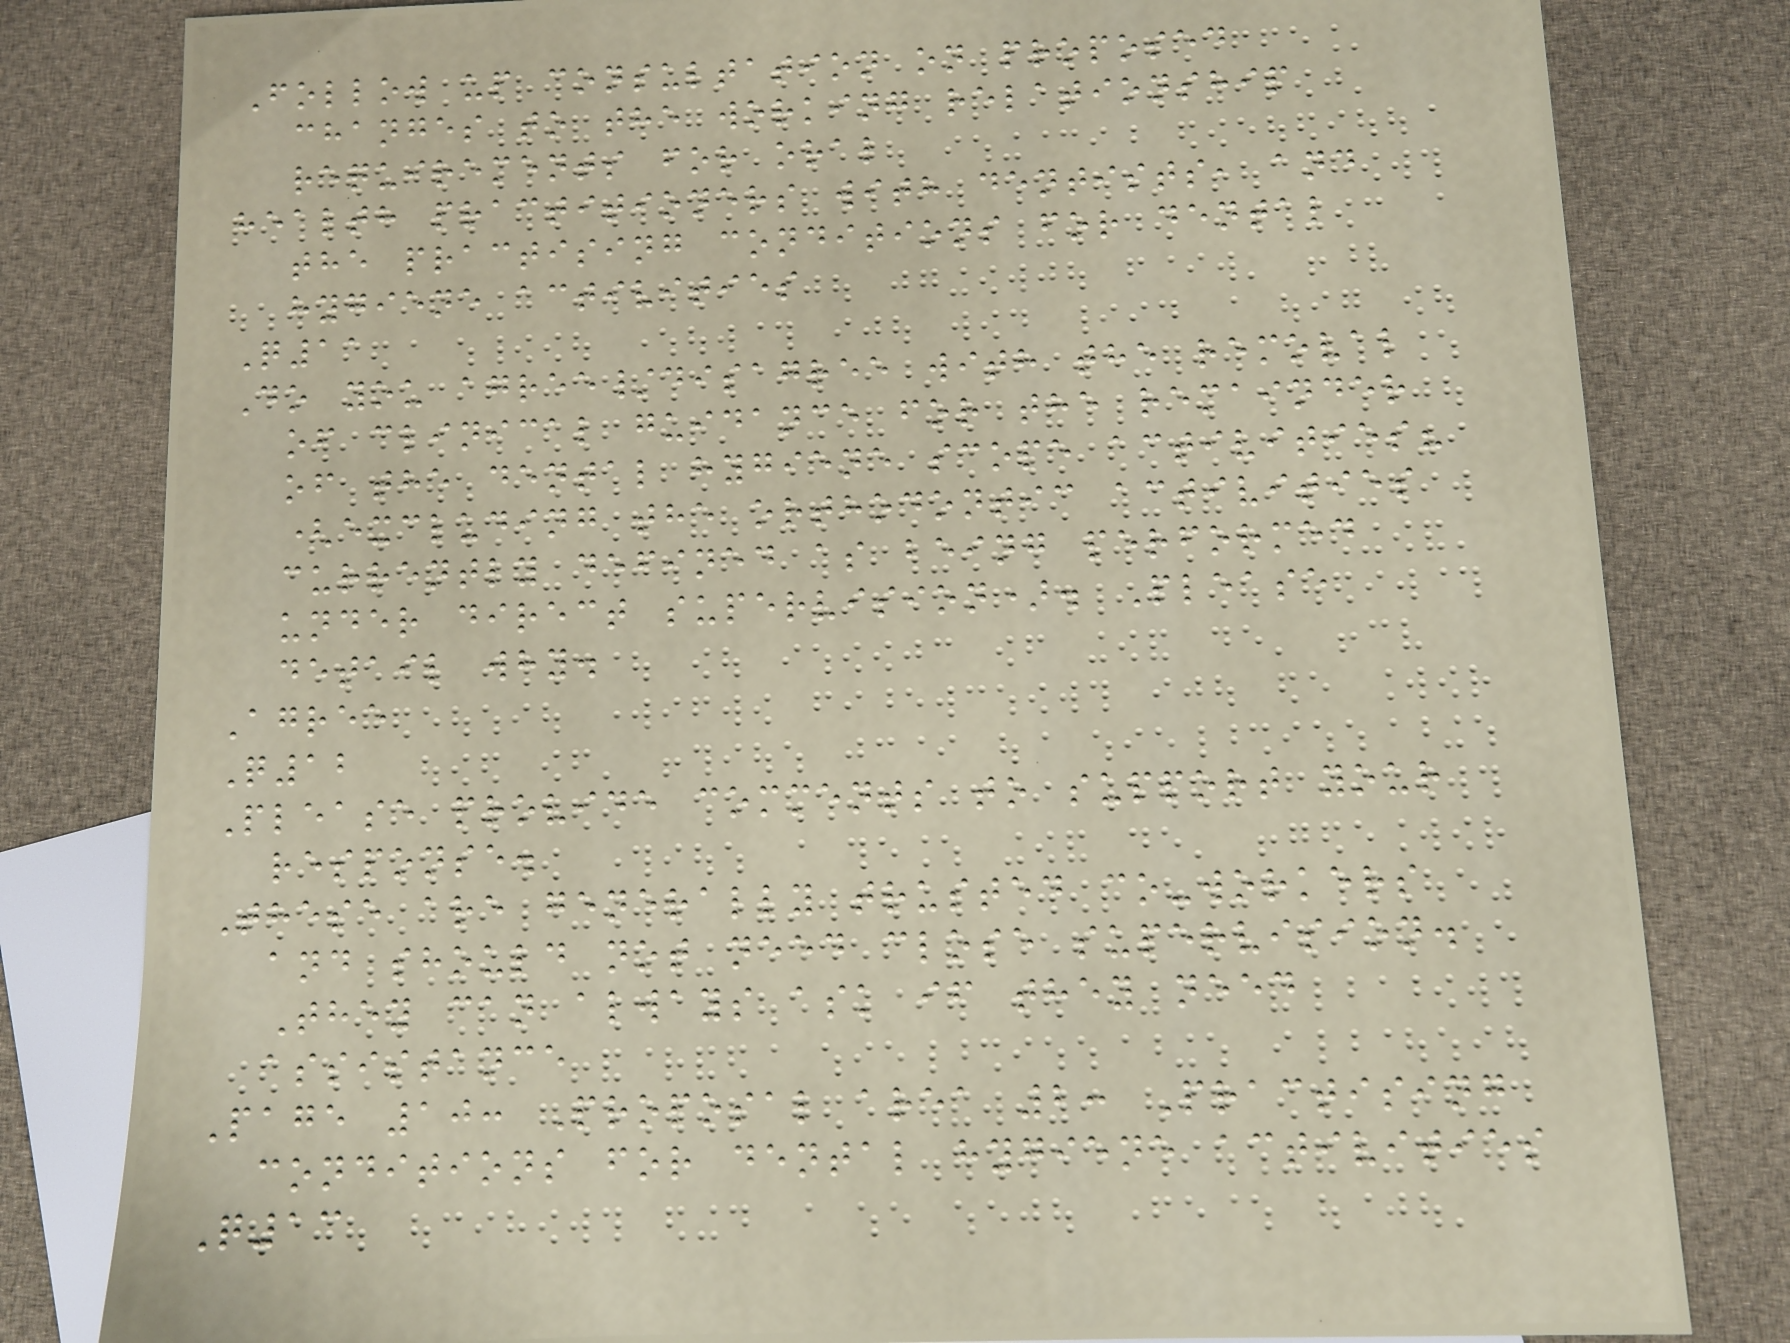Follow up consultation on proposed
changes to the working relationship
requirements for oral
health practitioners with dentists, and
the practising conditions for dental
hygiene activities
Q11
Do you agree/disagree with the removal
of clinical guidance for the remainder
of the dental hygiene scope activities?
(excluding the orthodontic activities
currently defined as being performed
under direct supervision). Please
detail why.
Agree
Q12
Please provide comments to support your
response.
These are generally trusted co-workers
and should not need close supervision.
They can always ask if they need
assistance
Page 10: Proposal area 2: Practising
conditions for dental hygiene activities
Q13
